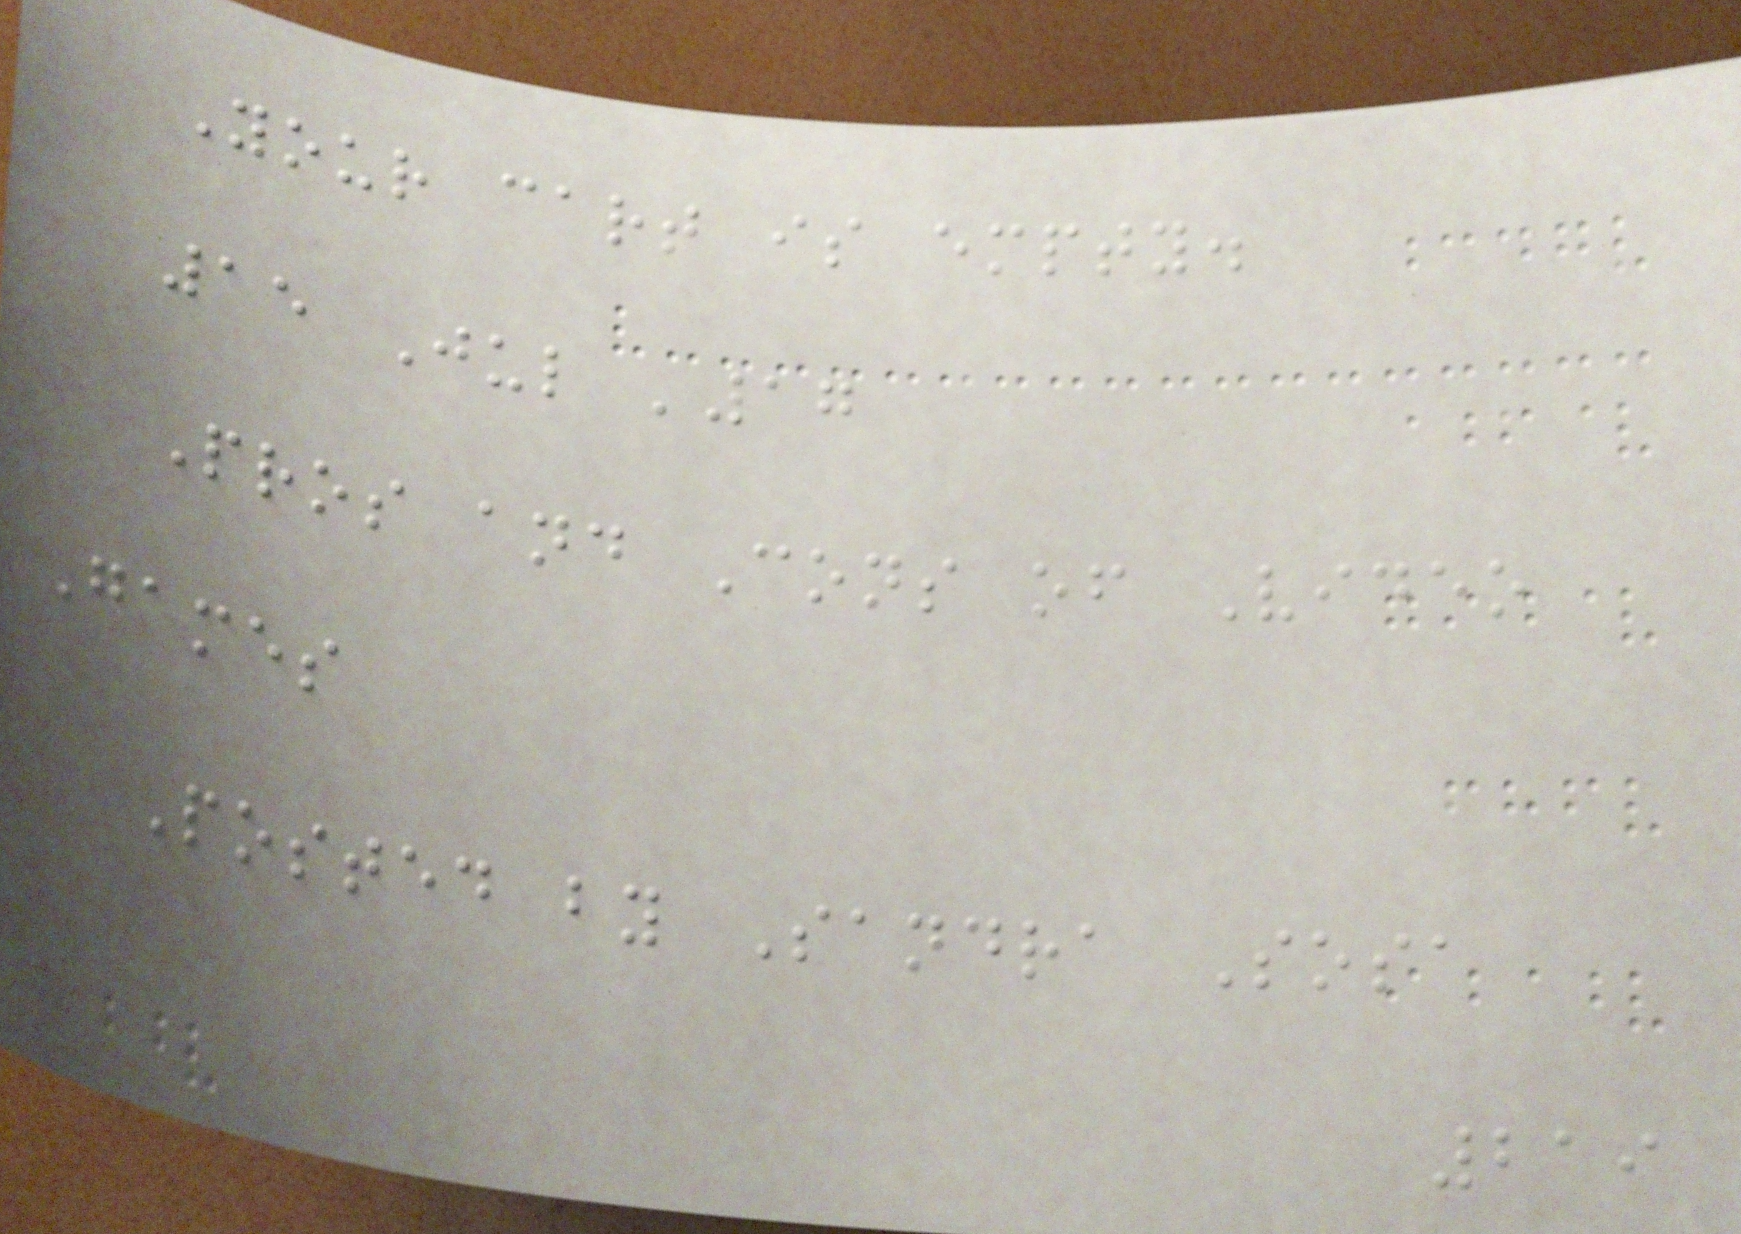Your cart is empty.
15 Jul '17
Pros and Cons of Video
Games
Posted by Sandra Sosa
219
